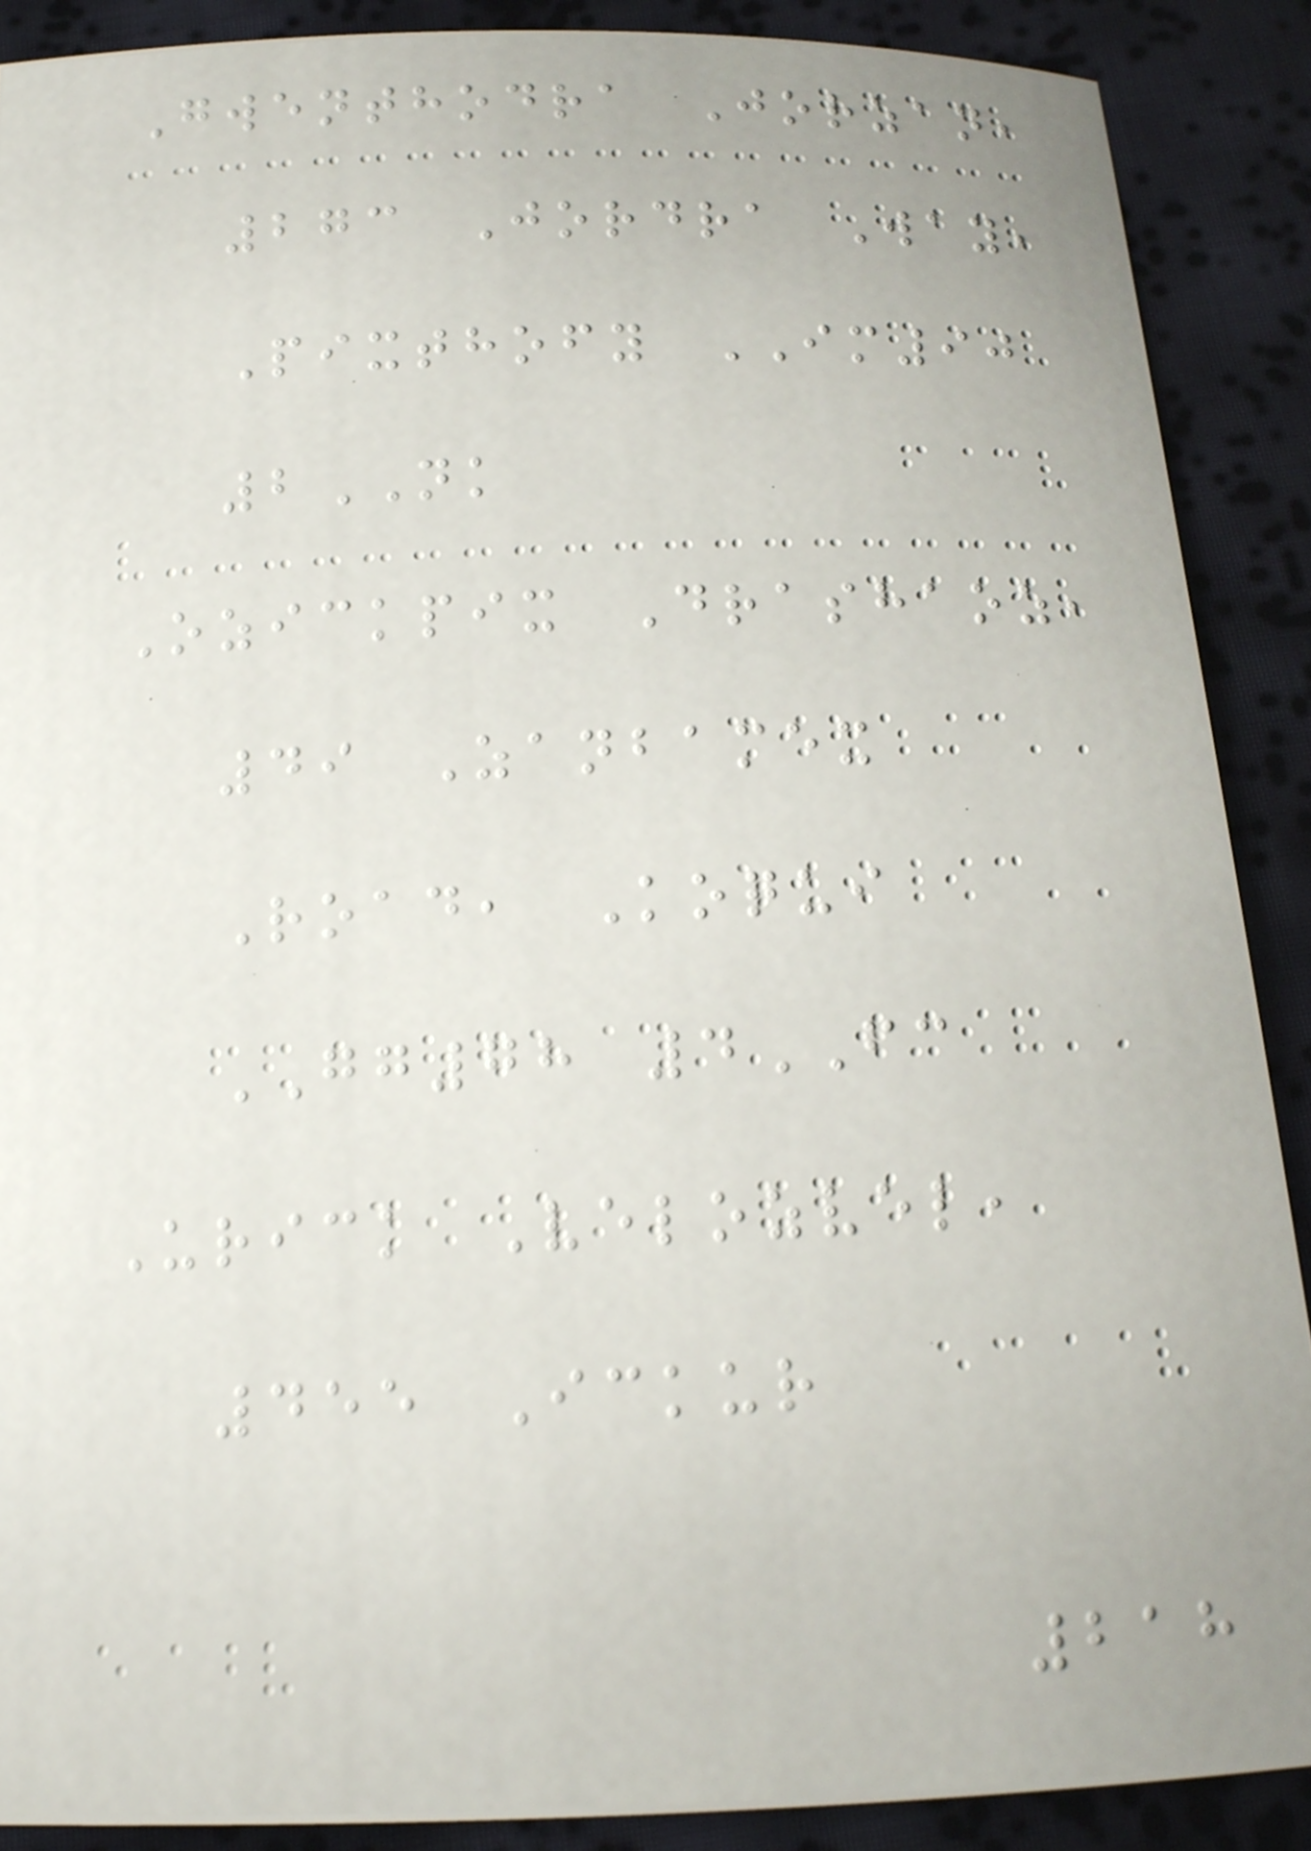Gwenthodra Jorzan,
273 Jordra Way,
Pixthofy IM90
2NK
Ozickpix Drashaoz,
49 Zanbamex
Road, Koqui
GG78 4FC
Urick Velozvel,
455 Ickur
218
